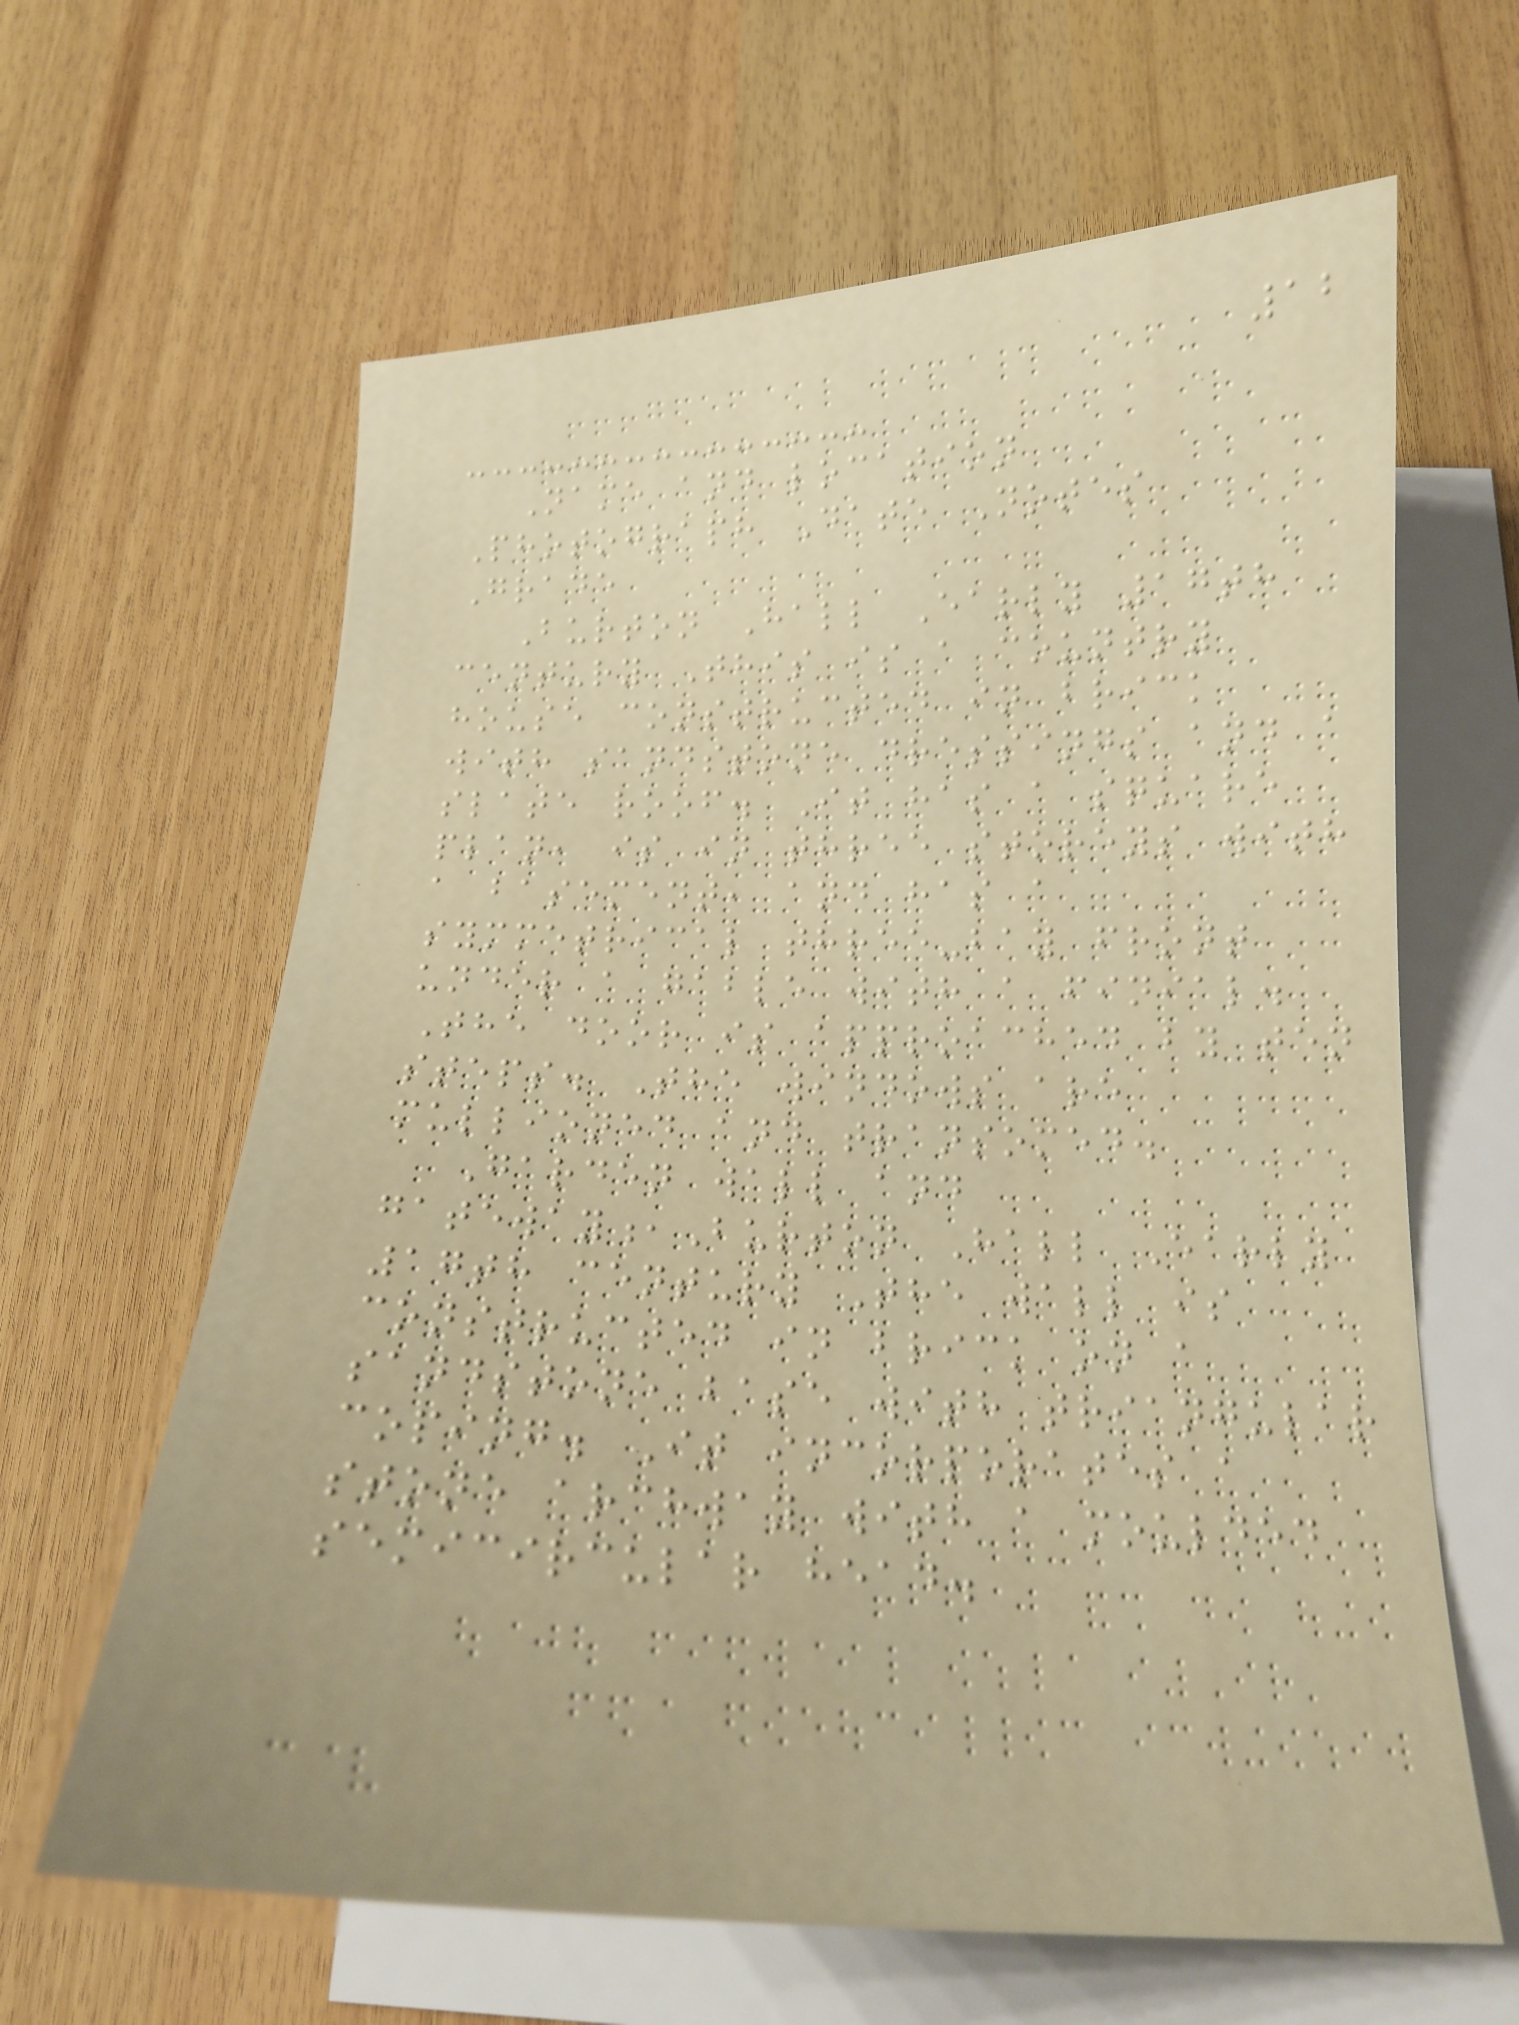12
Name and location
Photograph Date Notes
Grade
Burton Hall Early 17th
century This is a country
house constructed in brick
with sandstone dressings and a
slate roof. It has a square
plan, is in three storeys with
a basement, and has a
symmetrical three-bay front
under a gable with a finial.
The door is approached by ten
steps. The windows are
mullioned and transomed.
Garden wall and
gateway,Burton Hall Early
17th century The wall is
constructed in brick on a
sandstone base with triangular
coping. It incorporates a
stone archway with a moulded
semicircular head.
